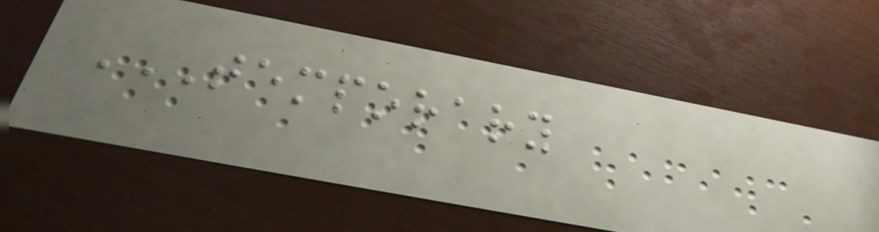TEMPORARY
